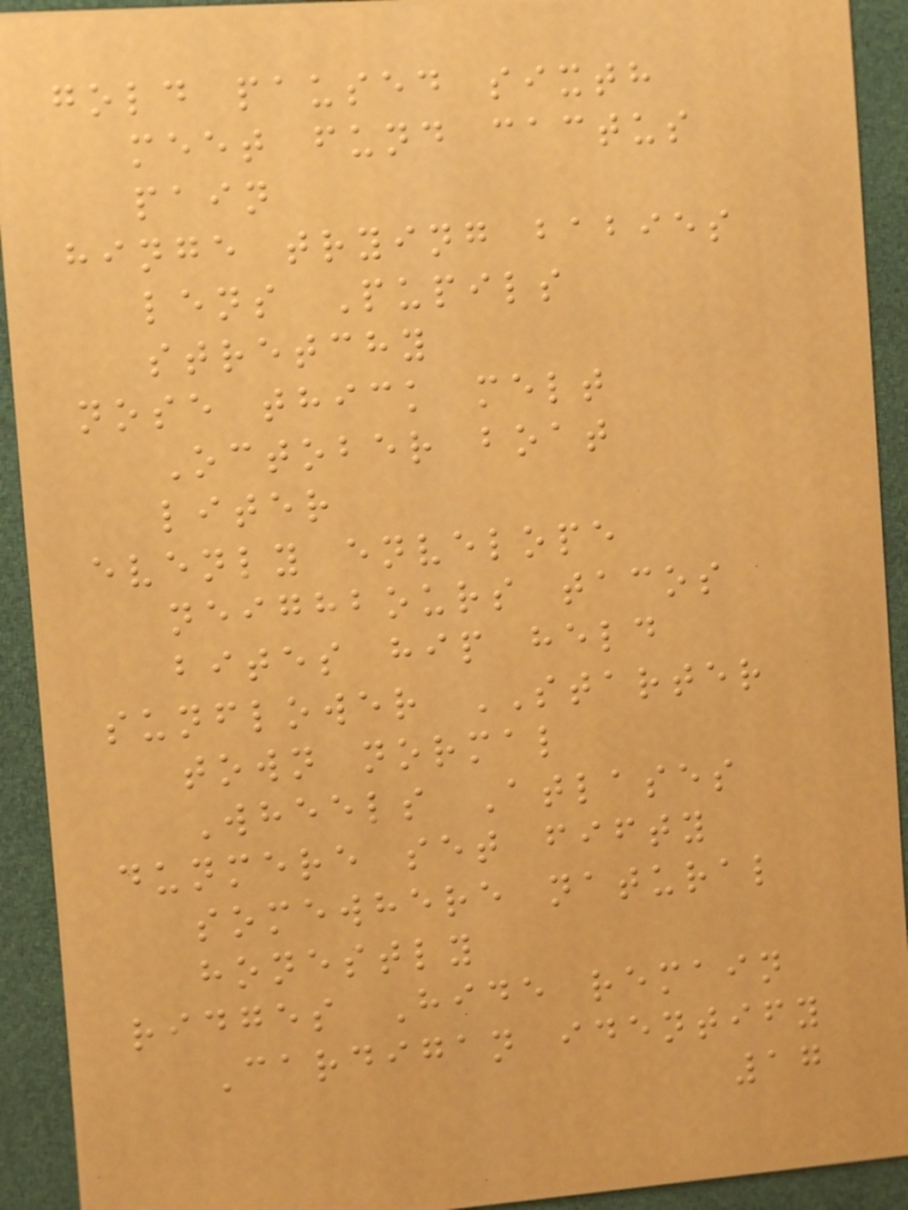gold paused sixth
meet fund cactus
pain
hinge trying babies
lens Pupils
stretchy
nose thick melt
October boat
liter
evenly envelope
neighbours tacos
bites hip held
sunflower STARTER
town normal
Wheels Atlases
dunmere set fifty
somewhere natural
honestly
ridges Hide remain
Cardigan identify
17
